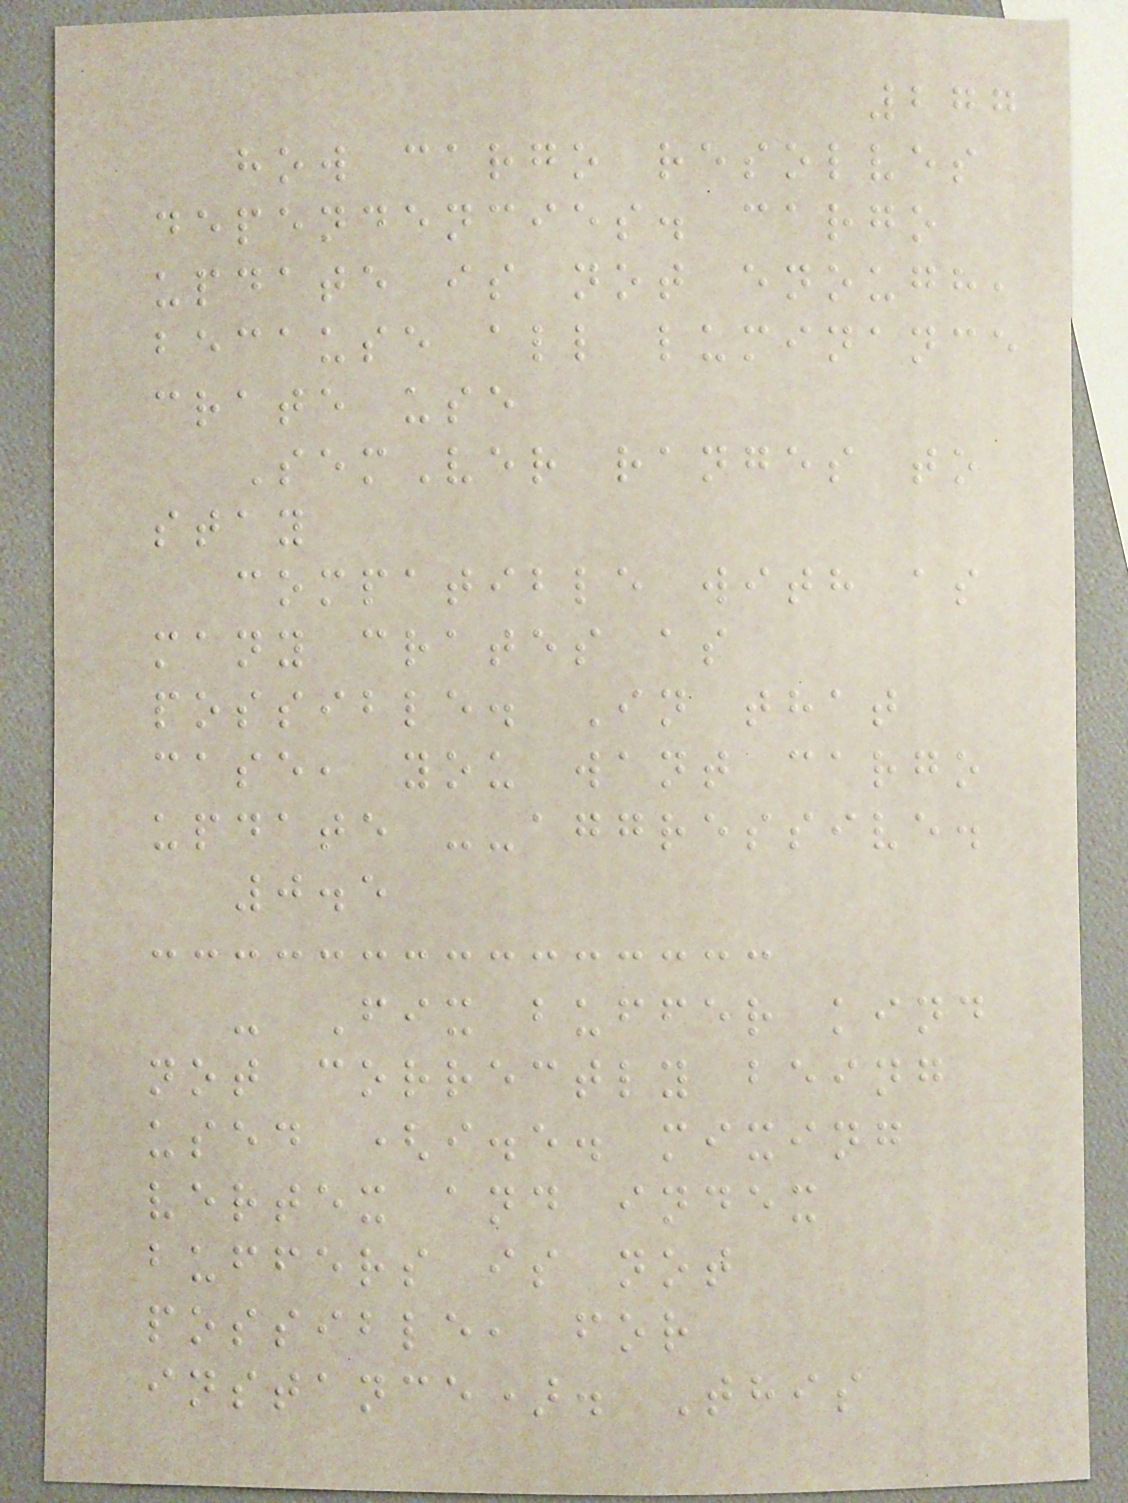277
how cargo resolves
dependencies. cargo
update is not enough,
because all luminance
crate use
SemVer ranges to
stay
compatible with as
many crates as
possible. In that
case, you want cargo
update --aggressive.
0.5
- Fix buffer kind
not correctly being
used (i.e. mixing
vertex and index
buffers is not
possible, for
instance). This
